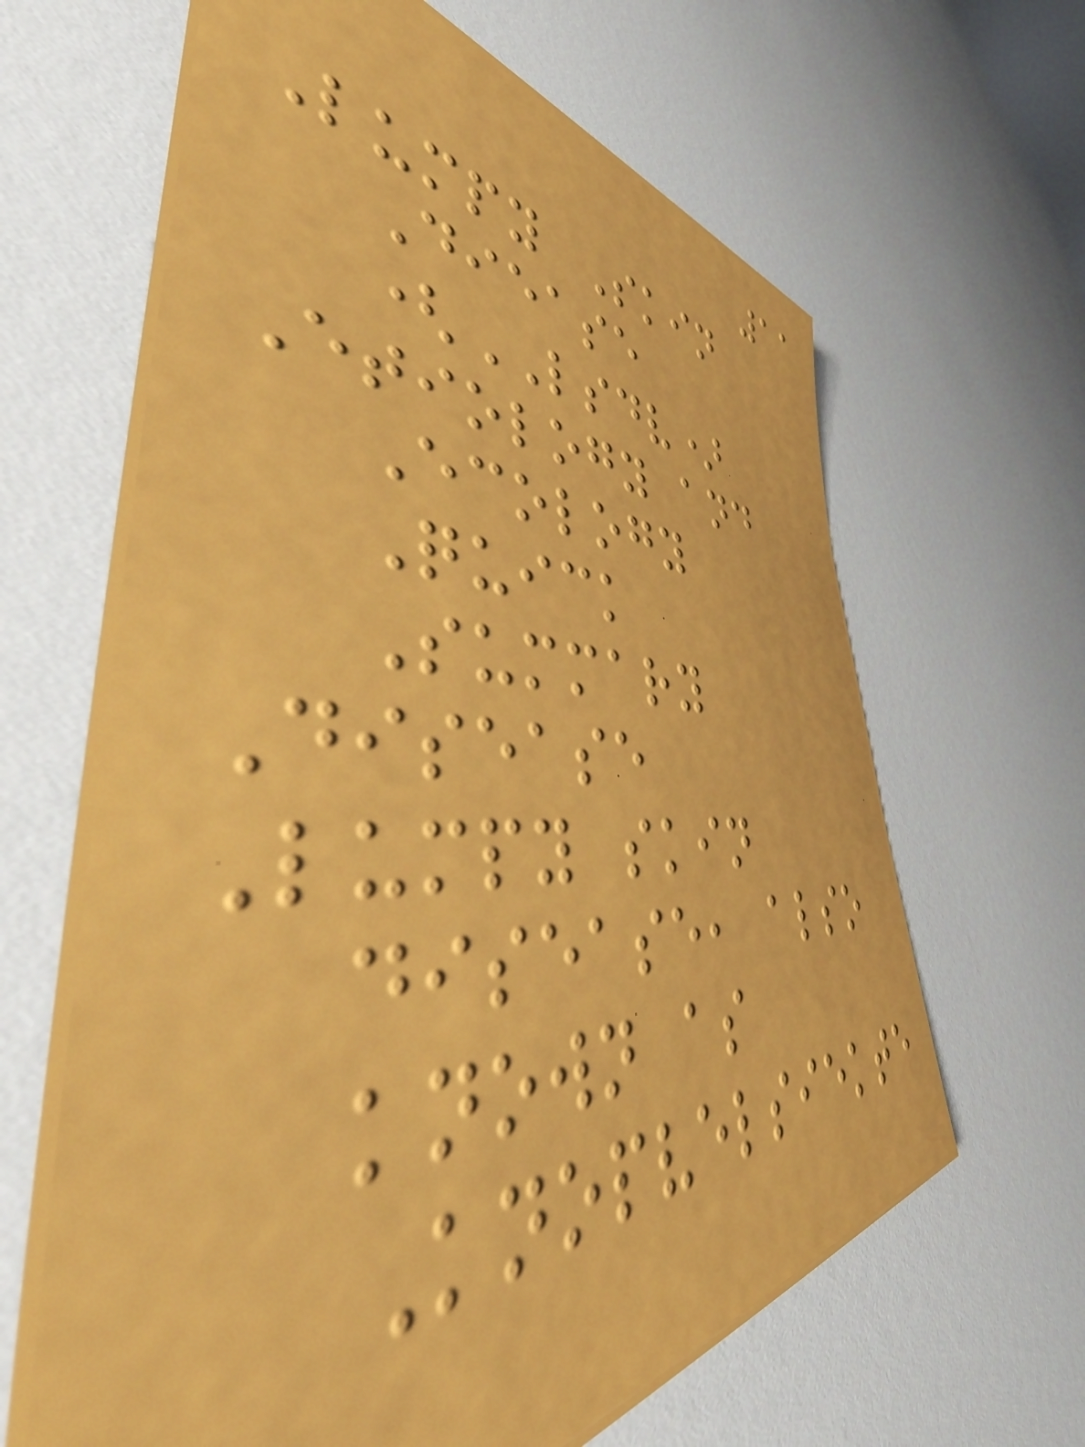11
Lumpy Skin
Diease
(LSDV)
Etiology and
Ecology
Quick
Summary
Disease
Lumpy skin
disease, also
known as
Knopvelsiekte
